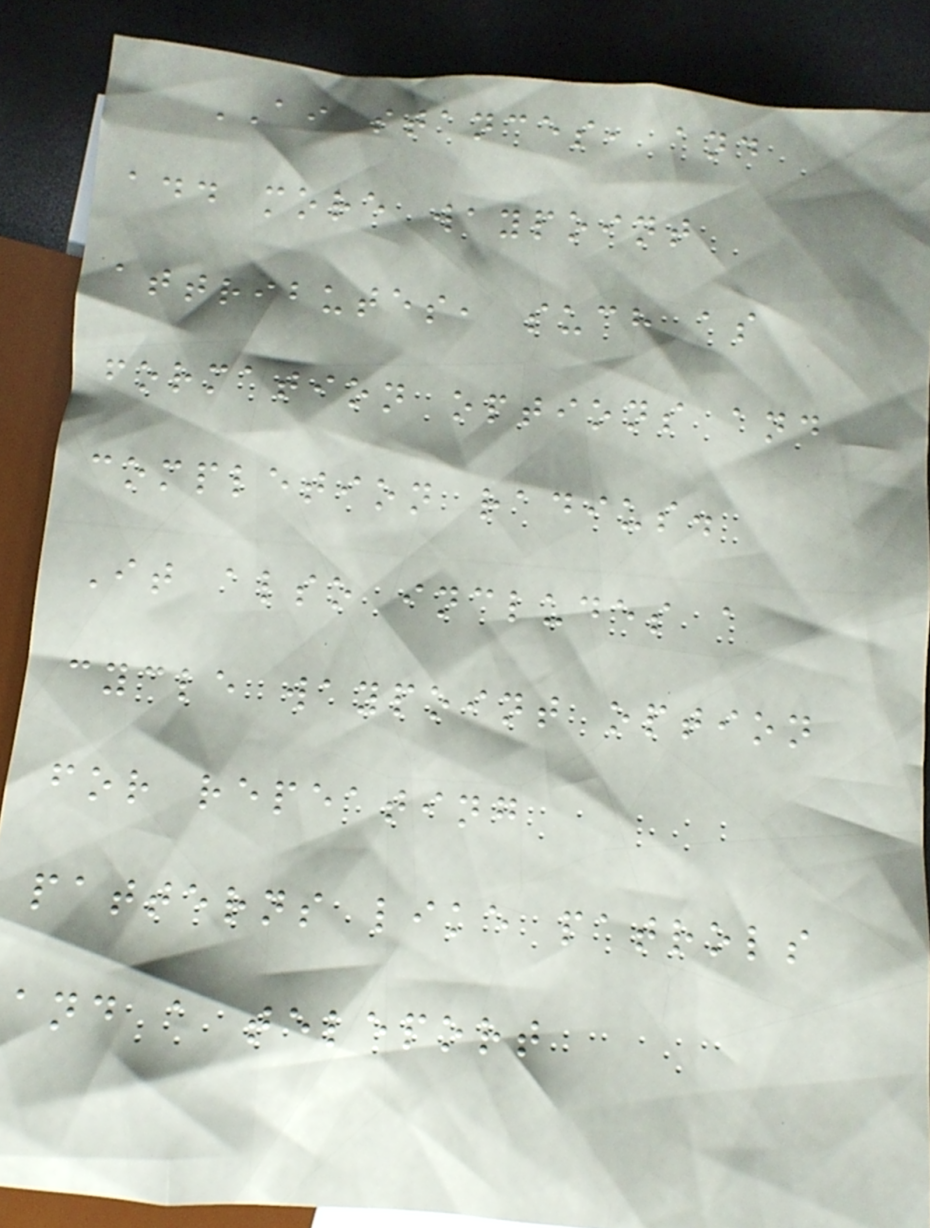AI stances, and
add more waypoint
attributes, such as
formation options and
completion radius.
It also includes a
cycle waypoint option
for repeating
patterns like patrols
and a teleport
